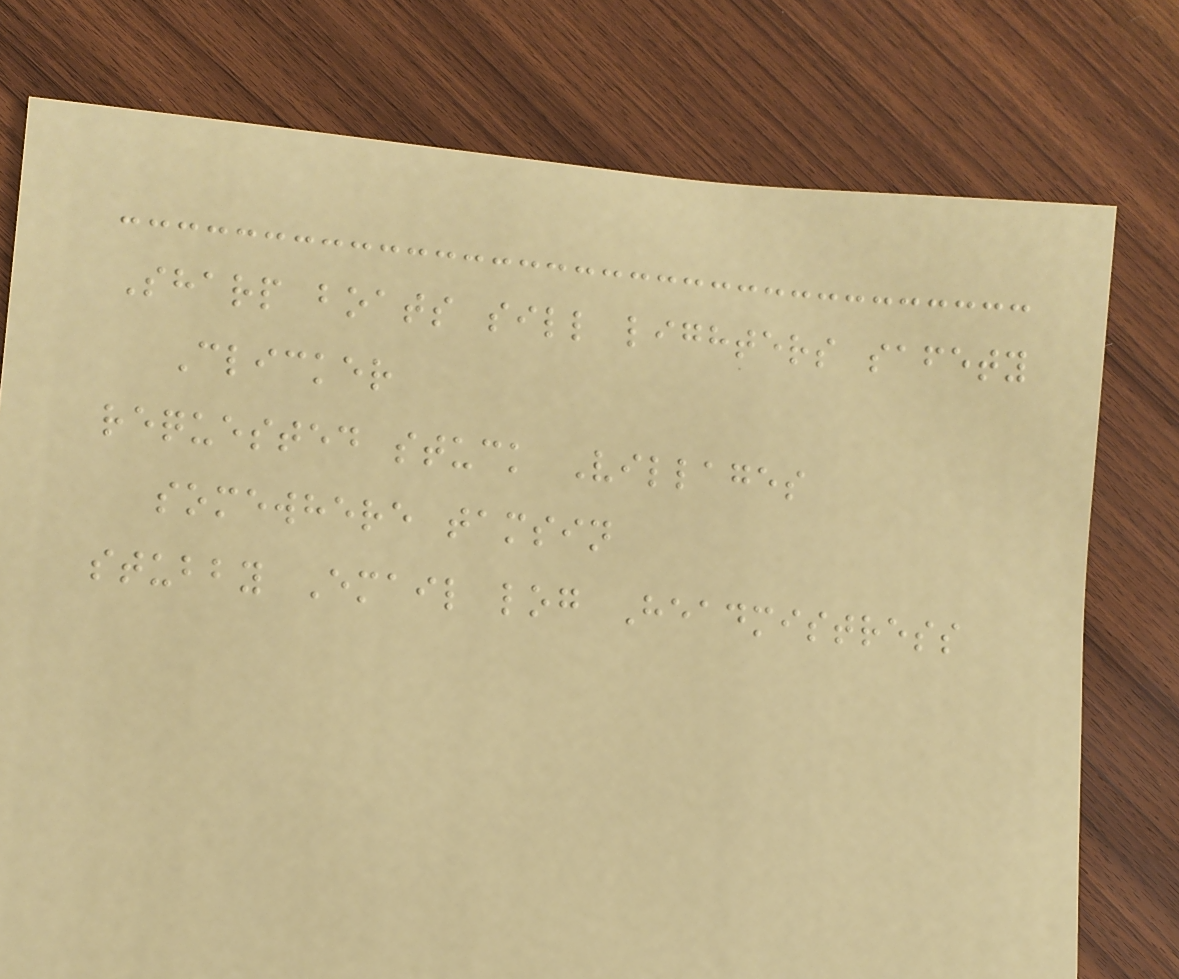Sharp boats sill lighters safety
Clicker
requested stuck Villages
somewhere tamsin
stubby Email log Headmistress
